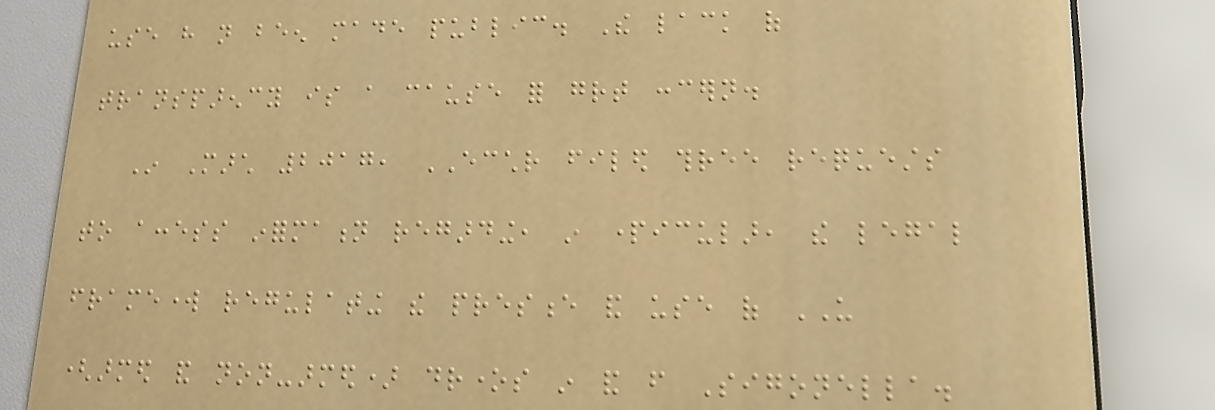use have not been made public. The lack of
transparency is a cause for great concern.
In March 2017, ECCHR filed three requests
to access information regarding, in particular, the legal
framework regulating the presence and use of US
(armed and non-armed) drones in and from Sigonella.
